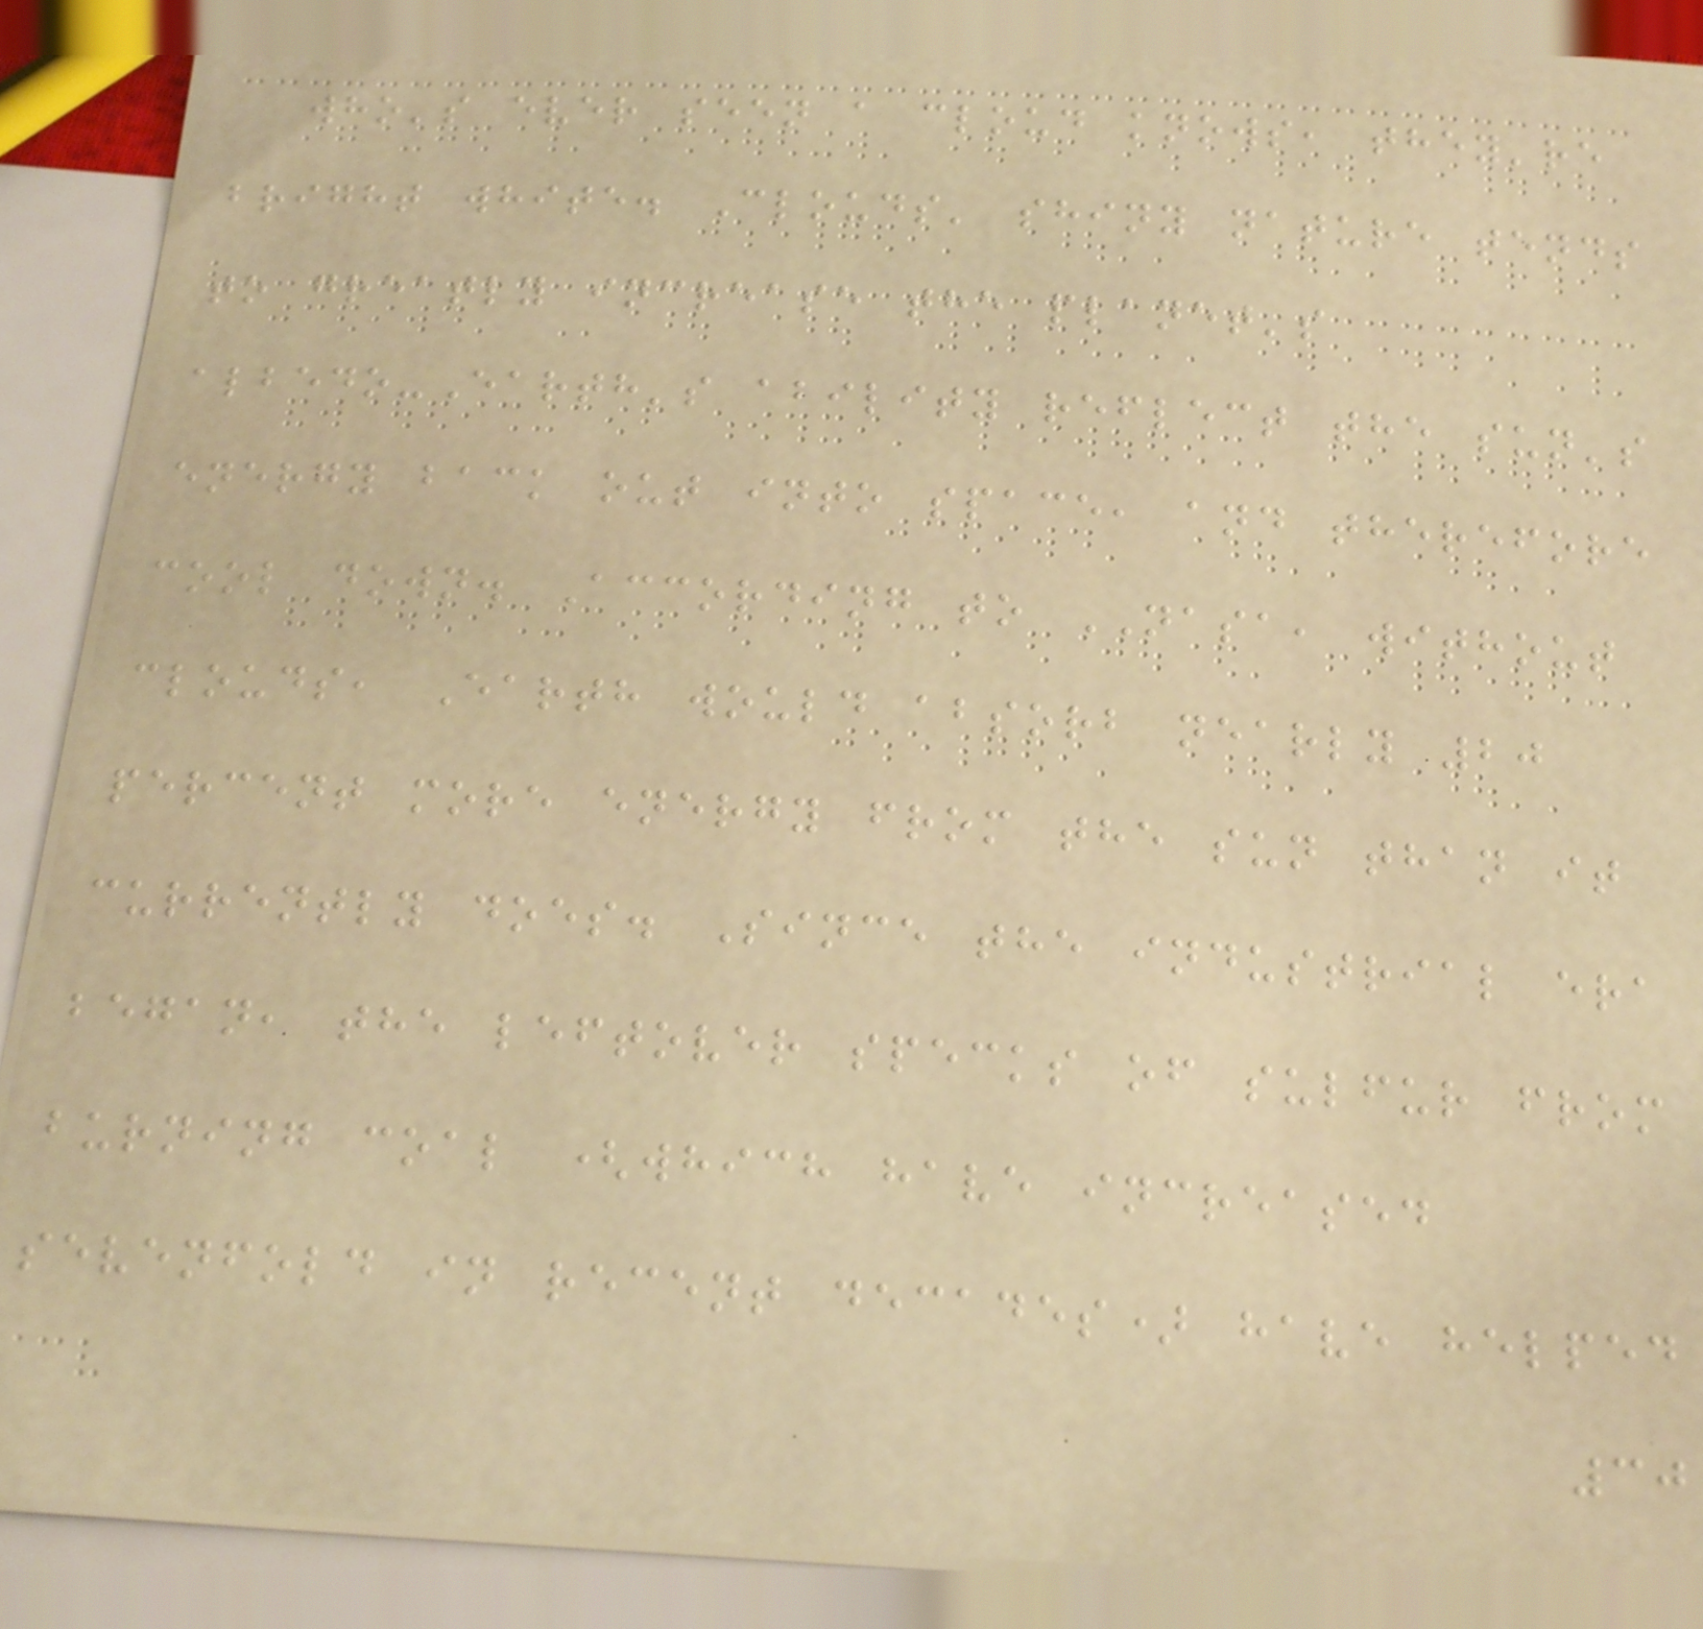who's ever seen a cloud knows, they're
bright white. Clouds' shiny nature tends
to greatly increase the planet's
albedo-Earth's ability reflect the sun's
energy back out into space, and therefore
cool down. According to NASA, without
clouds, Earth would absorb nearly 20
percent more energy from the sun than it
currently does. Since the industrial era
began, the leftover specks of sulfur from
burning coal (which have increased
sevenfold in recent decades) have helped
30
